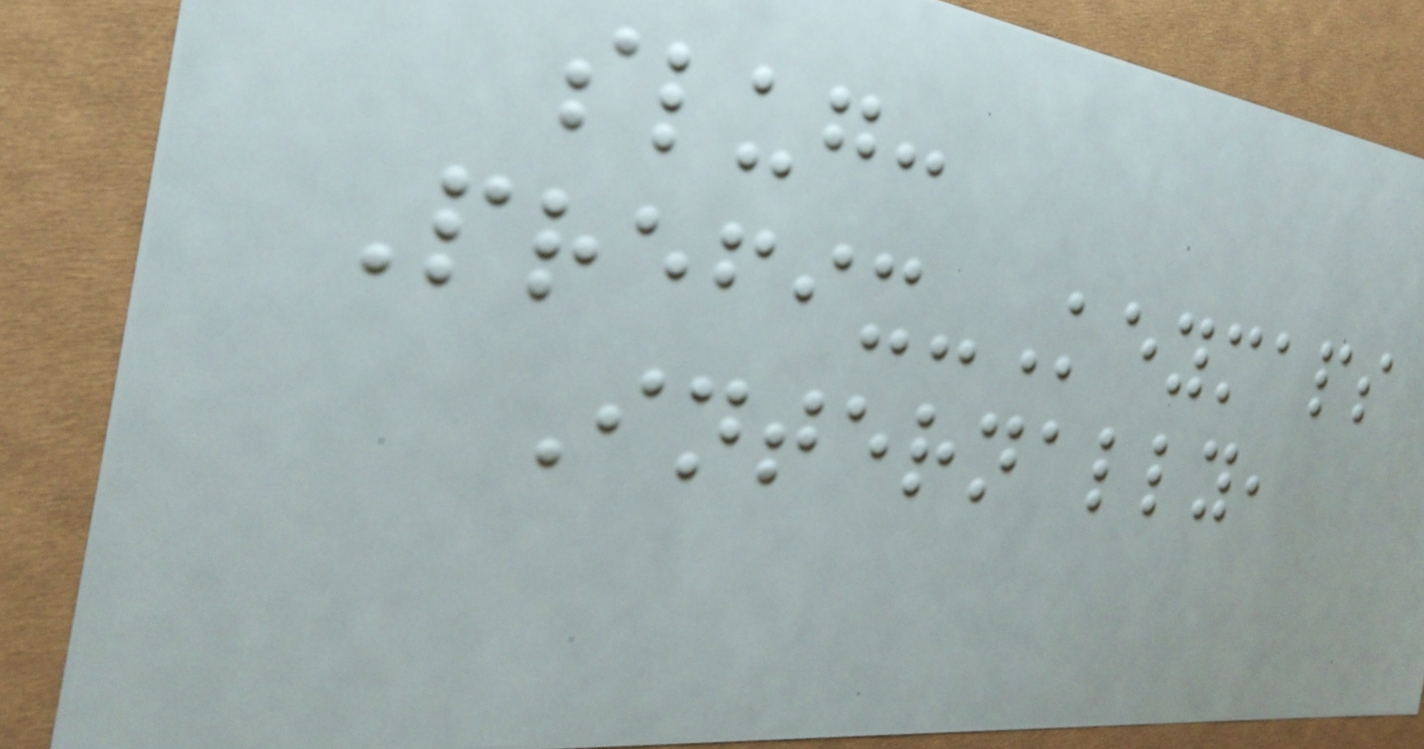slug:
Prefix-Keymaps
Internally,
